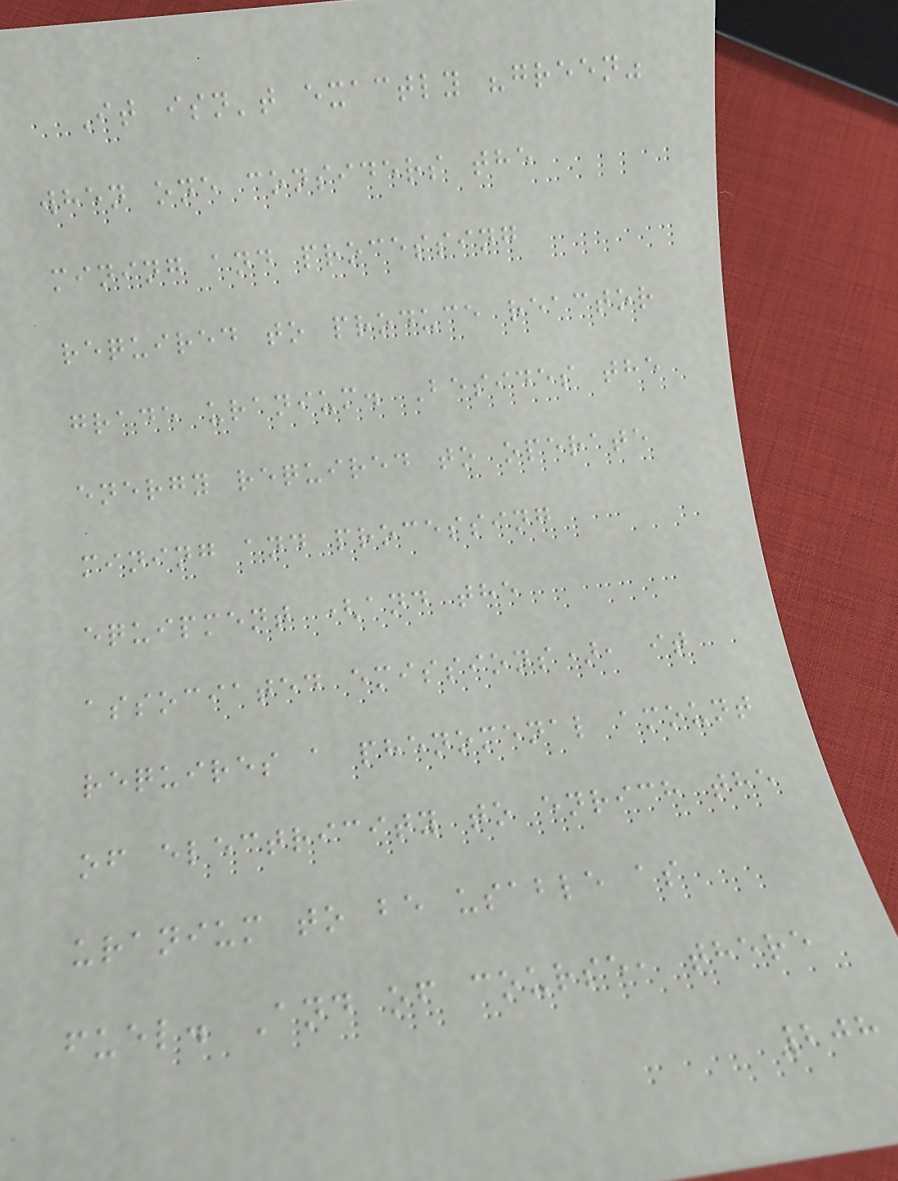It isn't exactly "green"
when one considers the
mining and processing
required to produce reactor
grade uranium. Besides the
energy required to operate
mining and processing
equipment (and the
associated emissions), it
requires a phenomenal amount
of electricity to enrich the
uranium to be usable as
fuel. And of course, there
208
